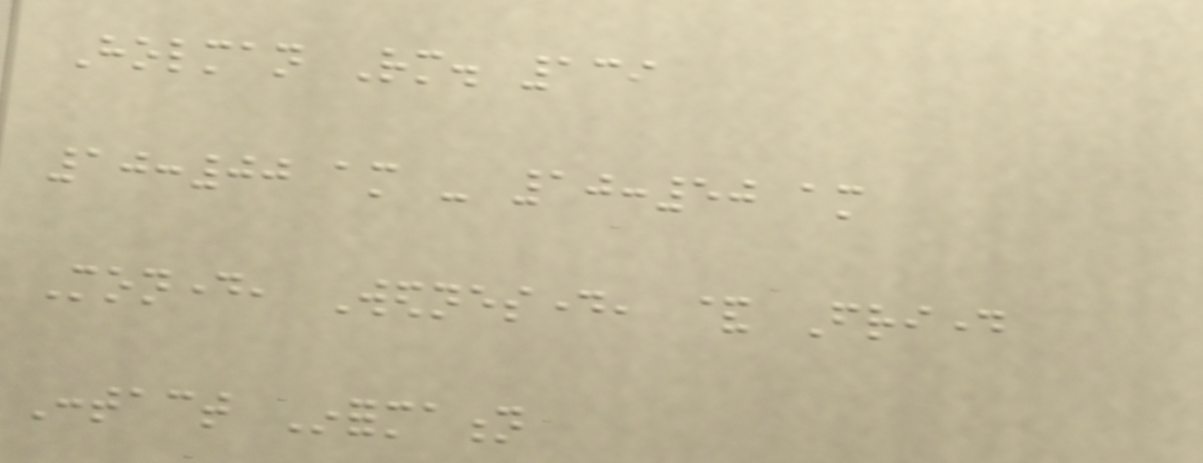Holman Rm. 139
10:00 am - 10:50 am
Monday, Wednesday, & Friday
Contact Information
